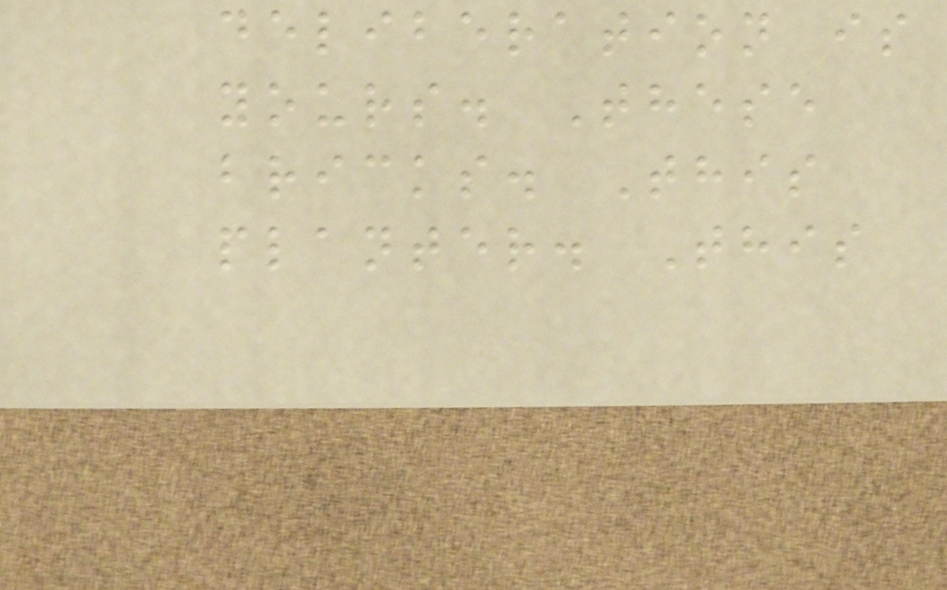deliberation is
yours. These
bricks. This
planter. This
